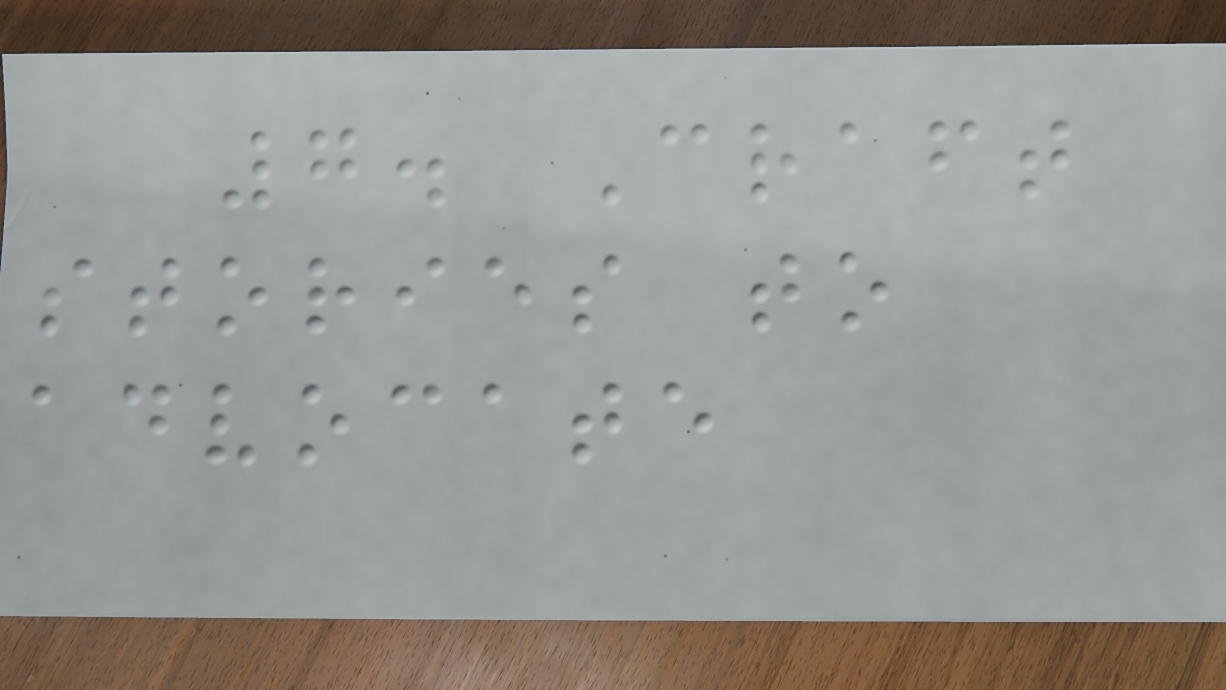7. Craft
stories to
advocate
